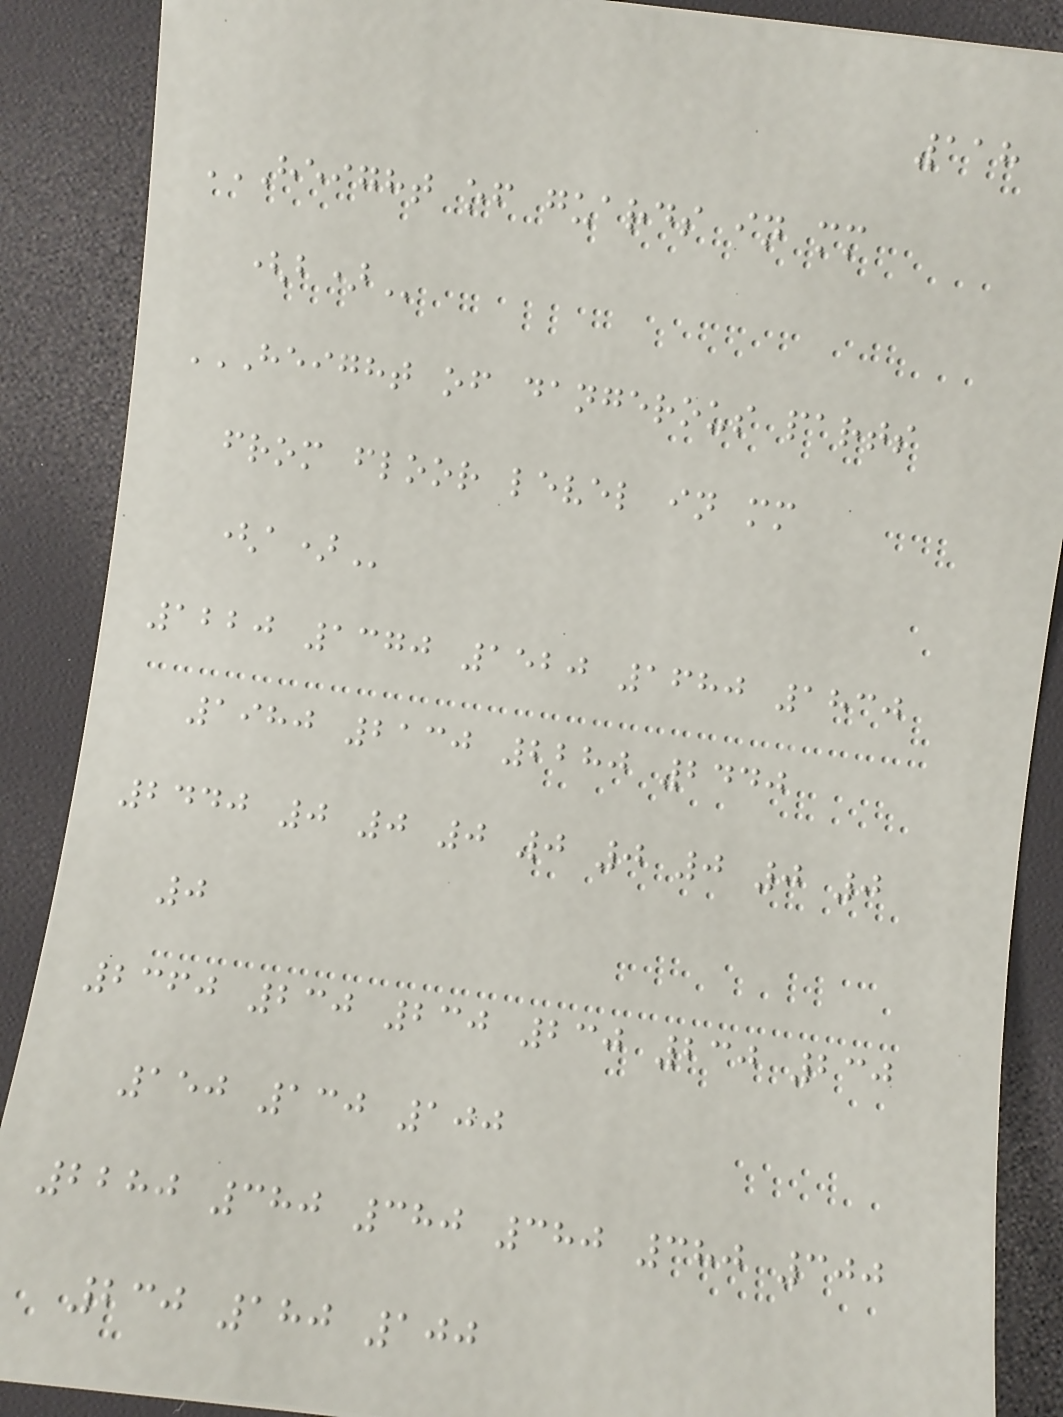118
HEIGHT OF GUARDS IN MM
(B)
HEIGHT OF DANGEROUS PARTS
FROM FLOOR LEVEL IN MM
(A)
1220 1370 1520 1680 1830
1980 2130 2280 2440
2440 0 0 0 0 0 0 0 0
0
2360 230 230 230 230 230
150 130 100
2280 380 380 380 380 300
230 180 100
